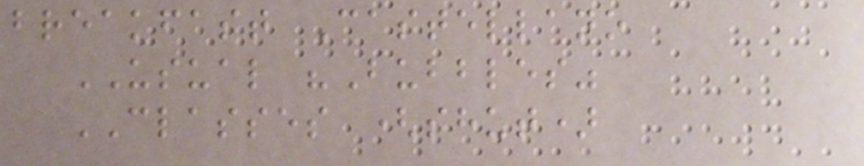breakfast Castellano
USUAL "Bubbles"
CLASSES (shut)
